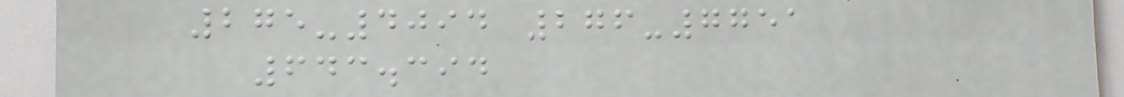275-4094 276-7751
643.394
